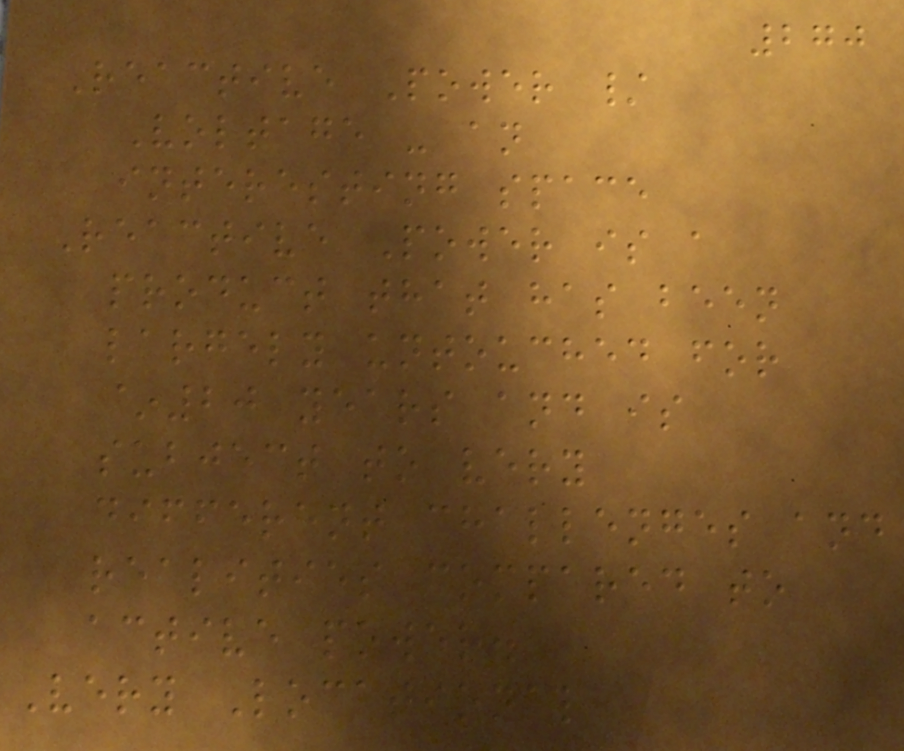270
Reactive Power /
Voltage - an
interesting space
Reactive Power is a
product that has been
largely untouched for
~20 years and is
subject to very
different challenges and
realities compared to
active power.
Very Locational
